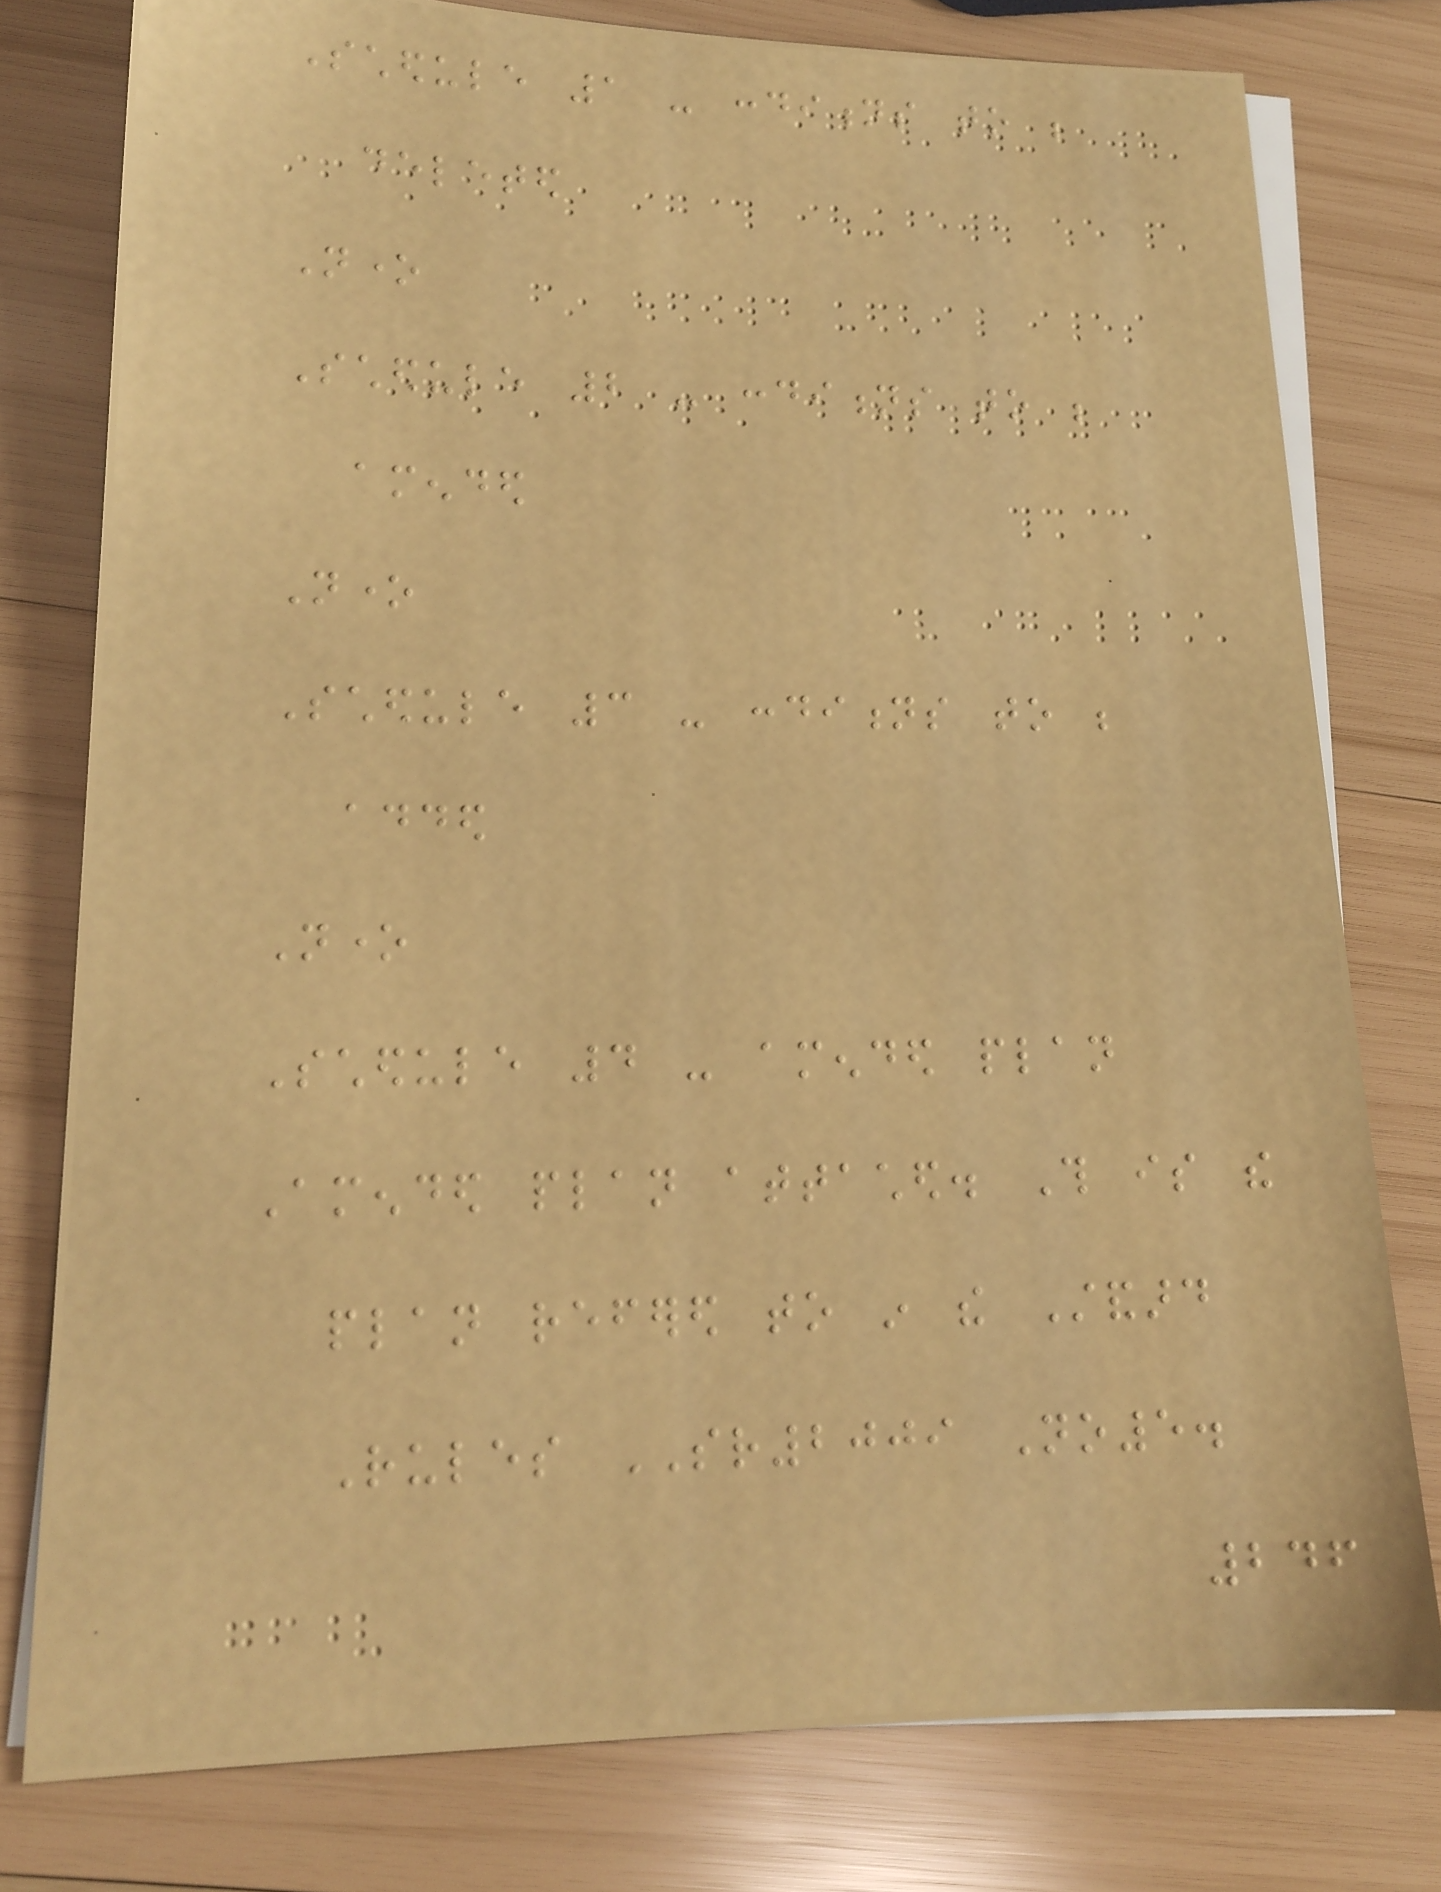Schedule 1 - conditions to be
deleted
None
Schedule 2 - conditions to be
amended
None
Schedule 3 - conditions to be
added
None
Schedule 4 - amended plan
Amended plan attached. This is the
plan refered to in the Standard
Rules SR2009 No5.
246
